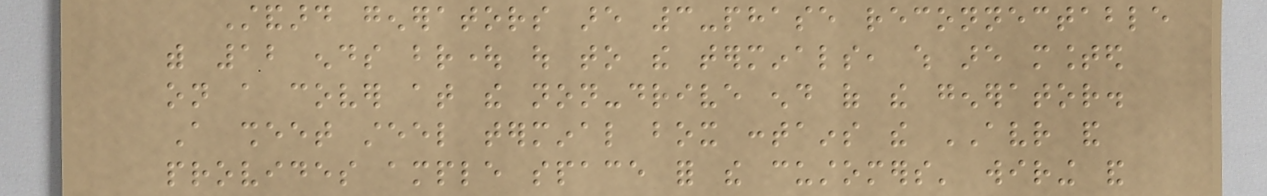Standard generators are 3-phase reconnectable
with 12 ends brought out to the terminals, which are mounted
on a cover at the non-drive end of the generator.
A sheet steel terminal box contains the AVR and
provides ample space for the customers' wiring and
